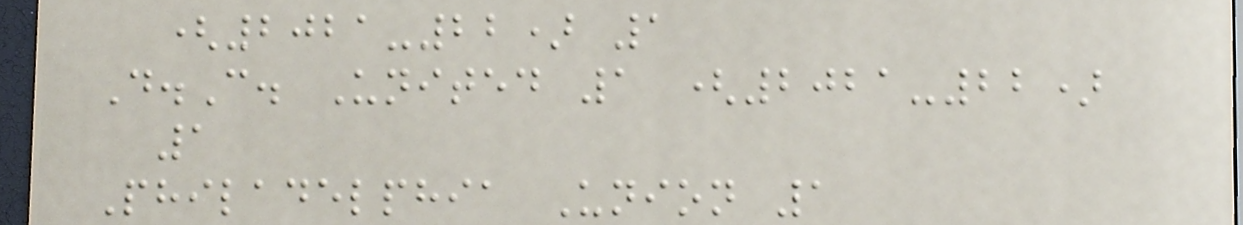(2021-22) 1
D.C. United 1 (2021-22)
1
Philadelphia Union 1
